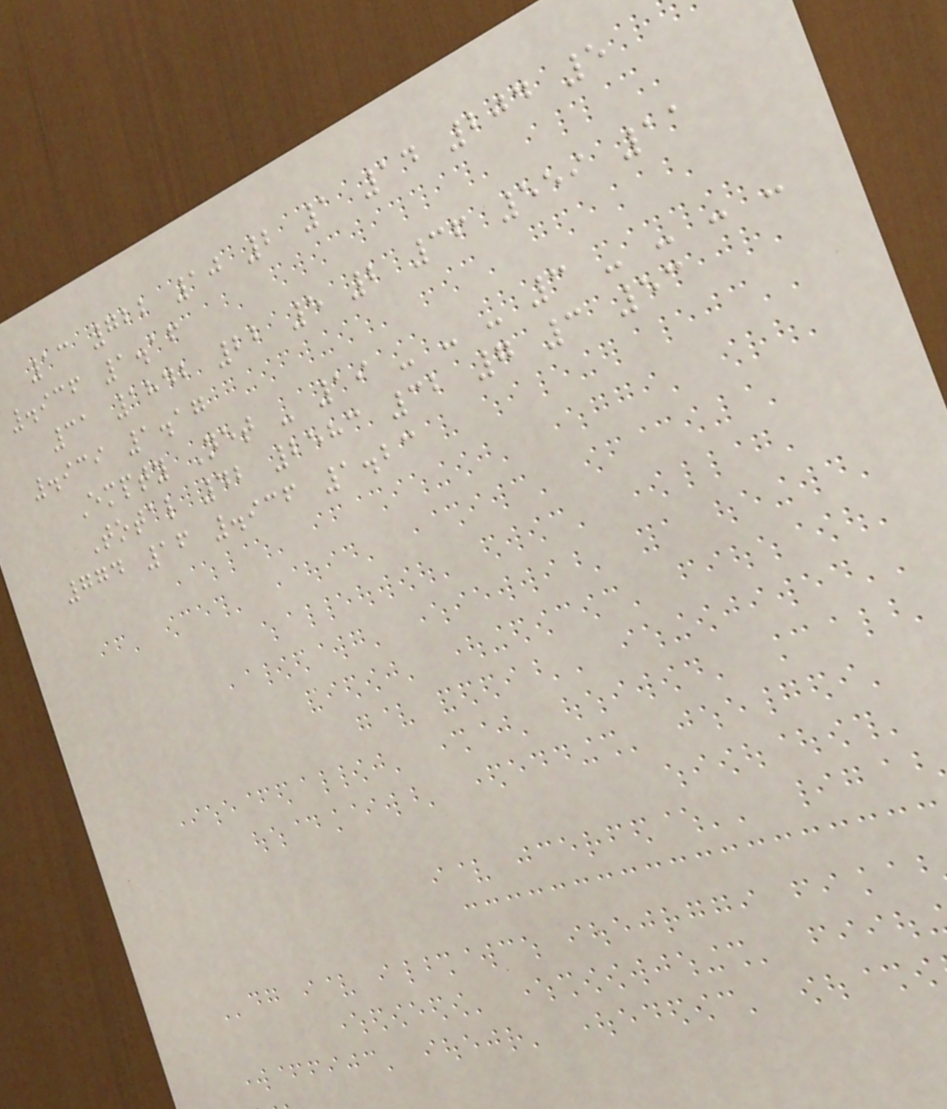13 722 10 2 1 14 204 5
.936 1.16
31 1842 22 5 2 36 559 11
.939 1.17
Empty Net - 19 - - - 3 - - - -
Total 42 2583 32 7 3 53
774 16 .936 1.23
